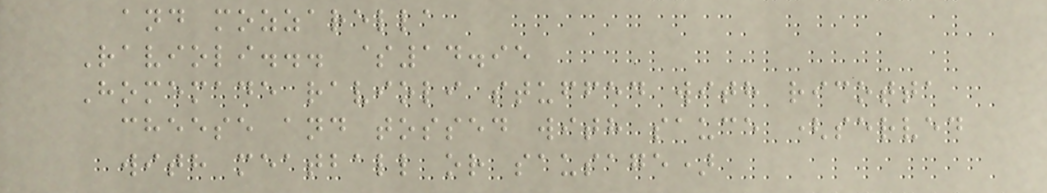and mozzarella
Ravioli... $14.95
Homemade ravioli stuffed with ricotta
cheese and tossed with sauce (served
with meatball or sausage)
